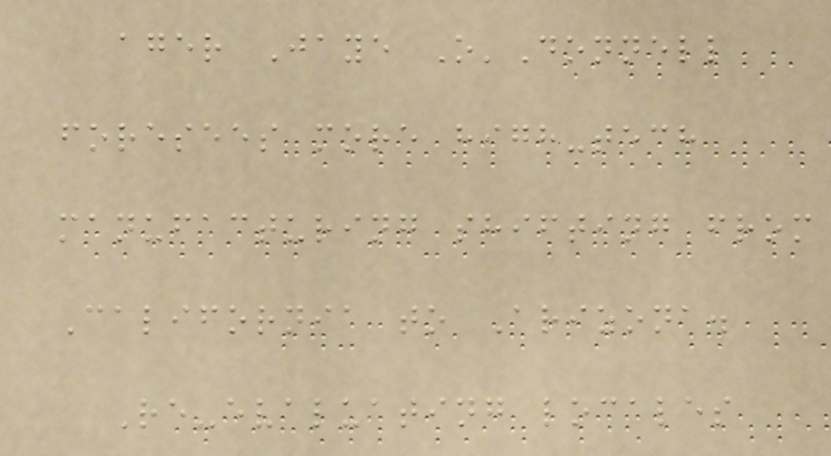ager Jaye O'Donnell
foresees more high-tech
manufacturing shifting from
California to Arizona.
Re-evaluating locales
